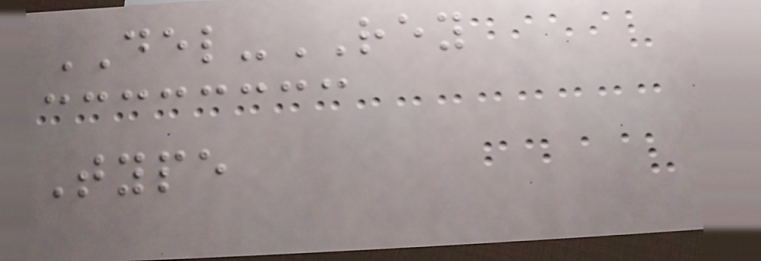DEL-REY
Type
